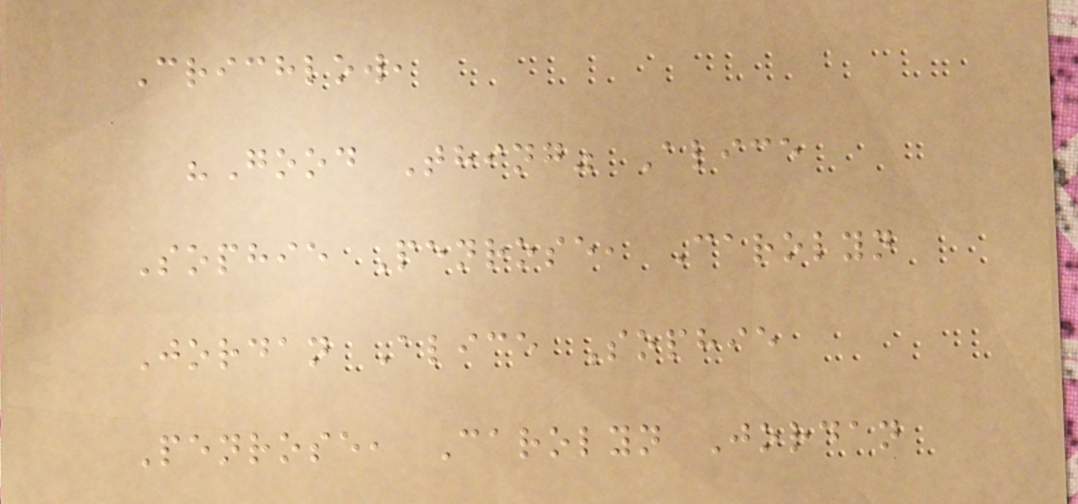Crichlow,
"Good Thing" Alice
Sophie Penrose, Carolyn
Jordan Alice Sophie
Penrose, Carolyn Jordan
